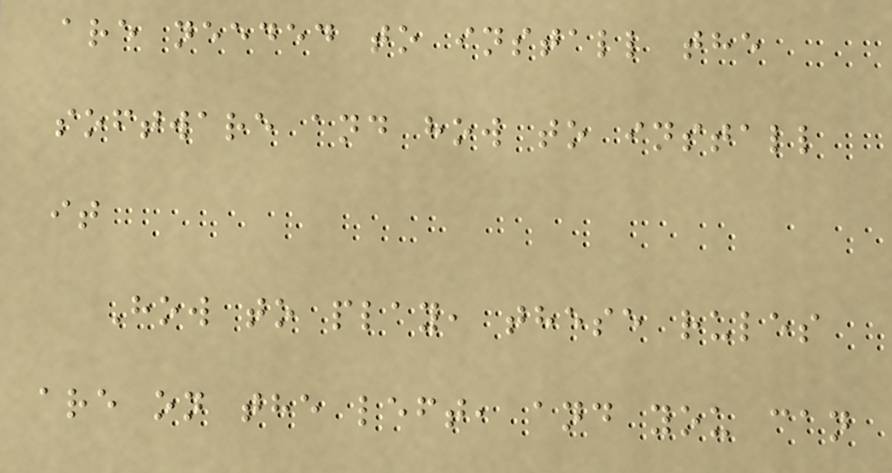are needed to install the
software and how to install
it
How to play, these rules
are on the left, and you can
